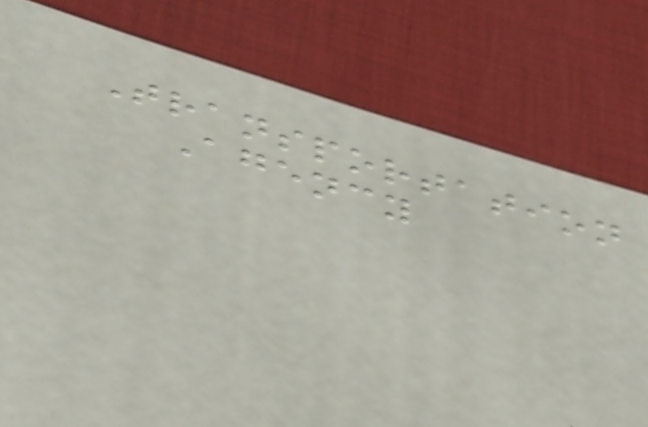Transportation
Agency
